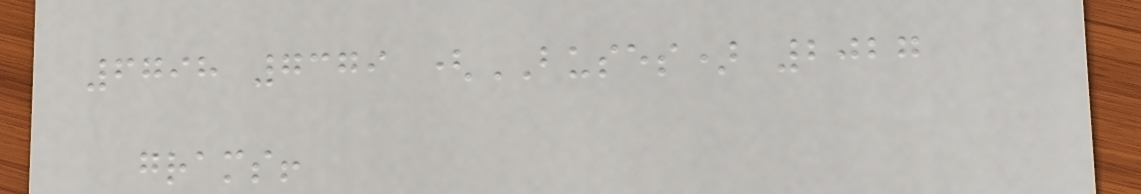6798 7379 (BUSES) 2027
grams!
